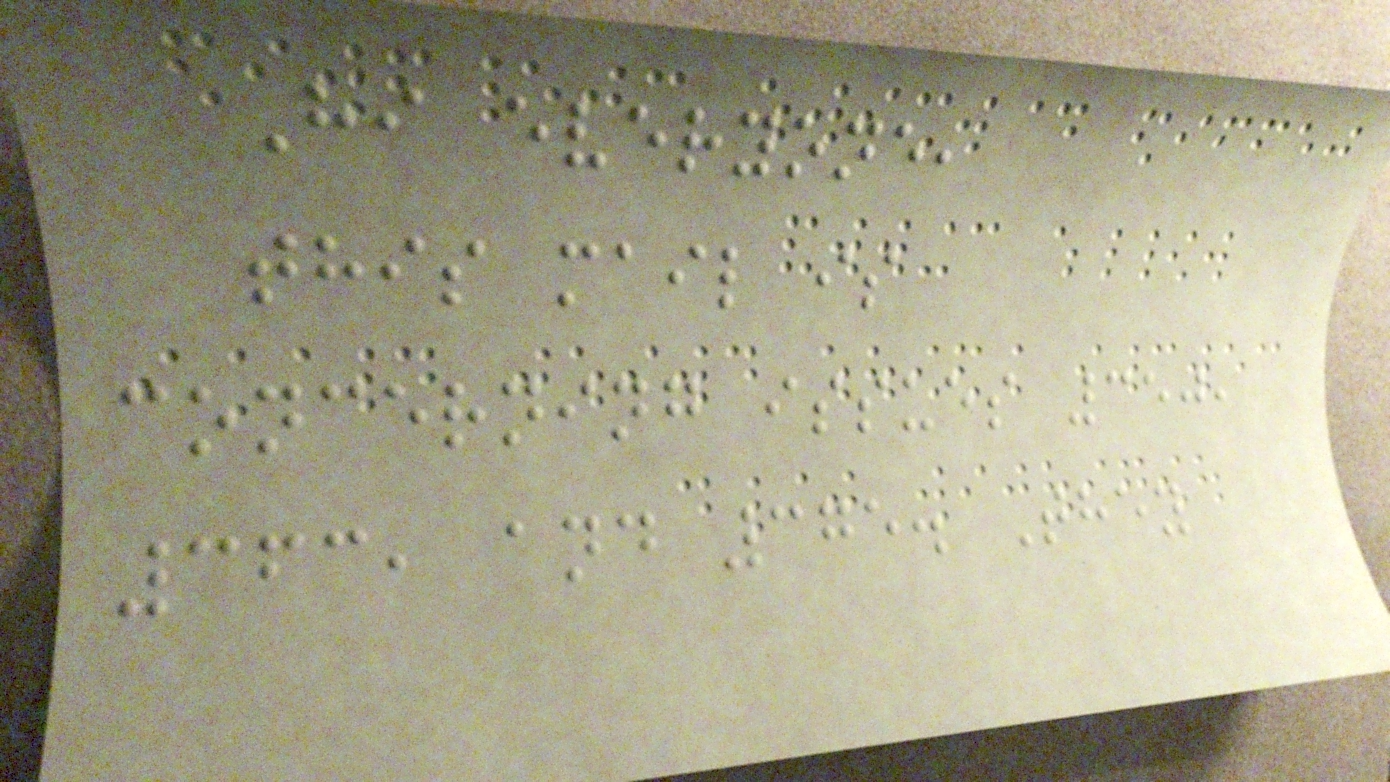Hi everyone,
this mail is
concerning issues 350,
363, and 375. They
